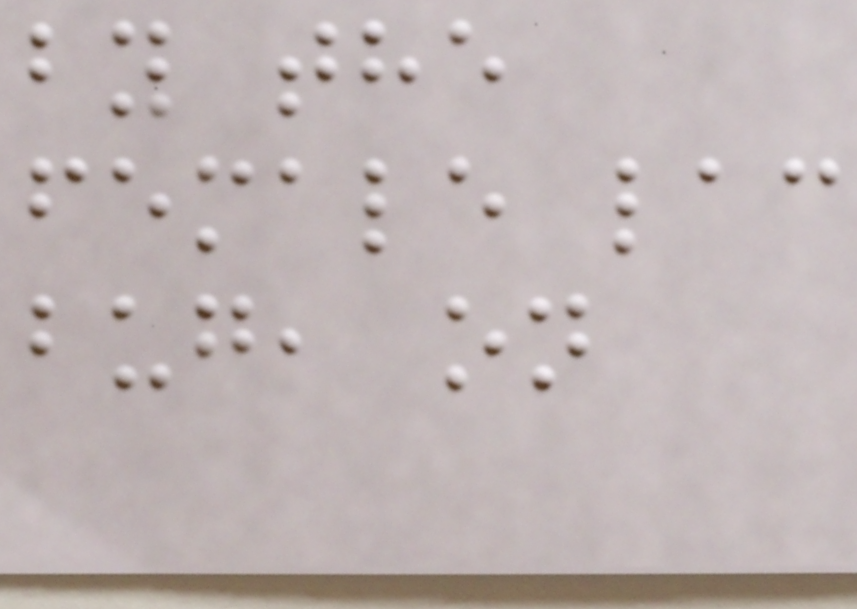by the
female lac
bug, on
